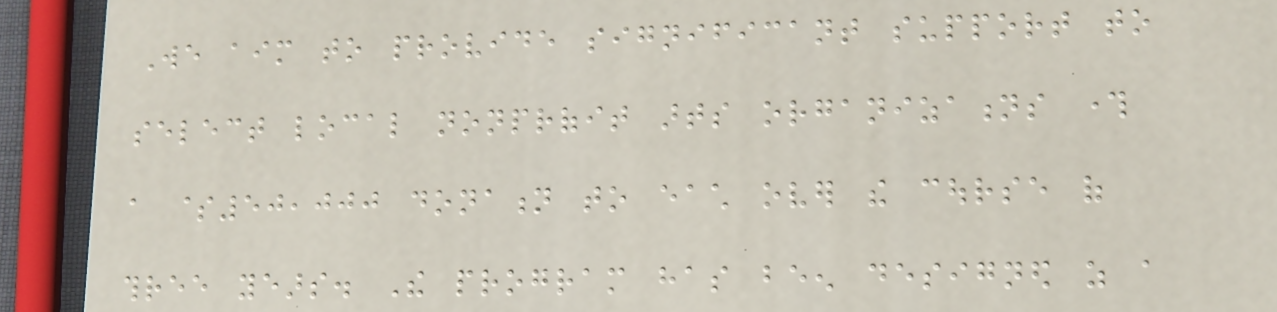We aim to provide significant support to
select local nonprofit arts organizations through
a $50,000 donation to each over the course of
three years. The program has been designed as a
